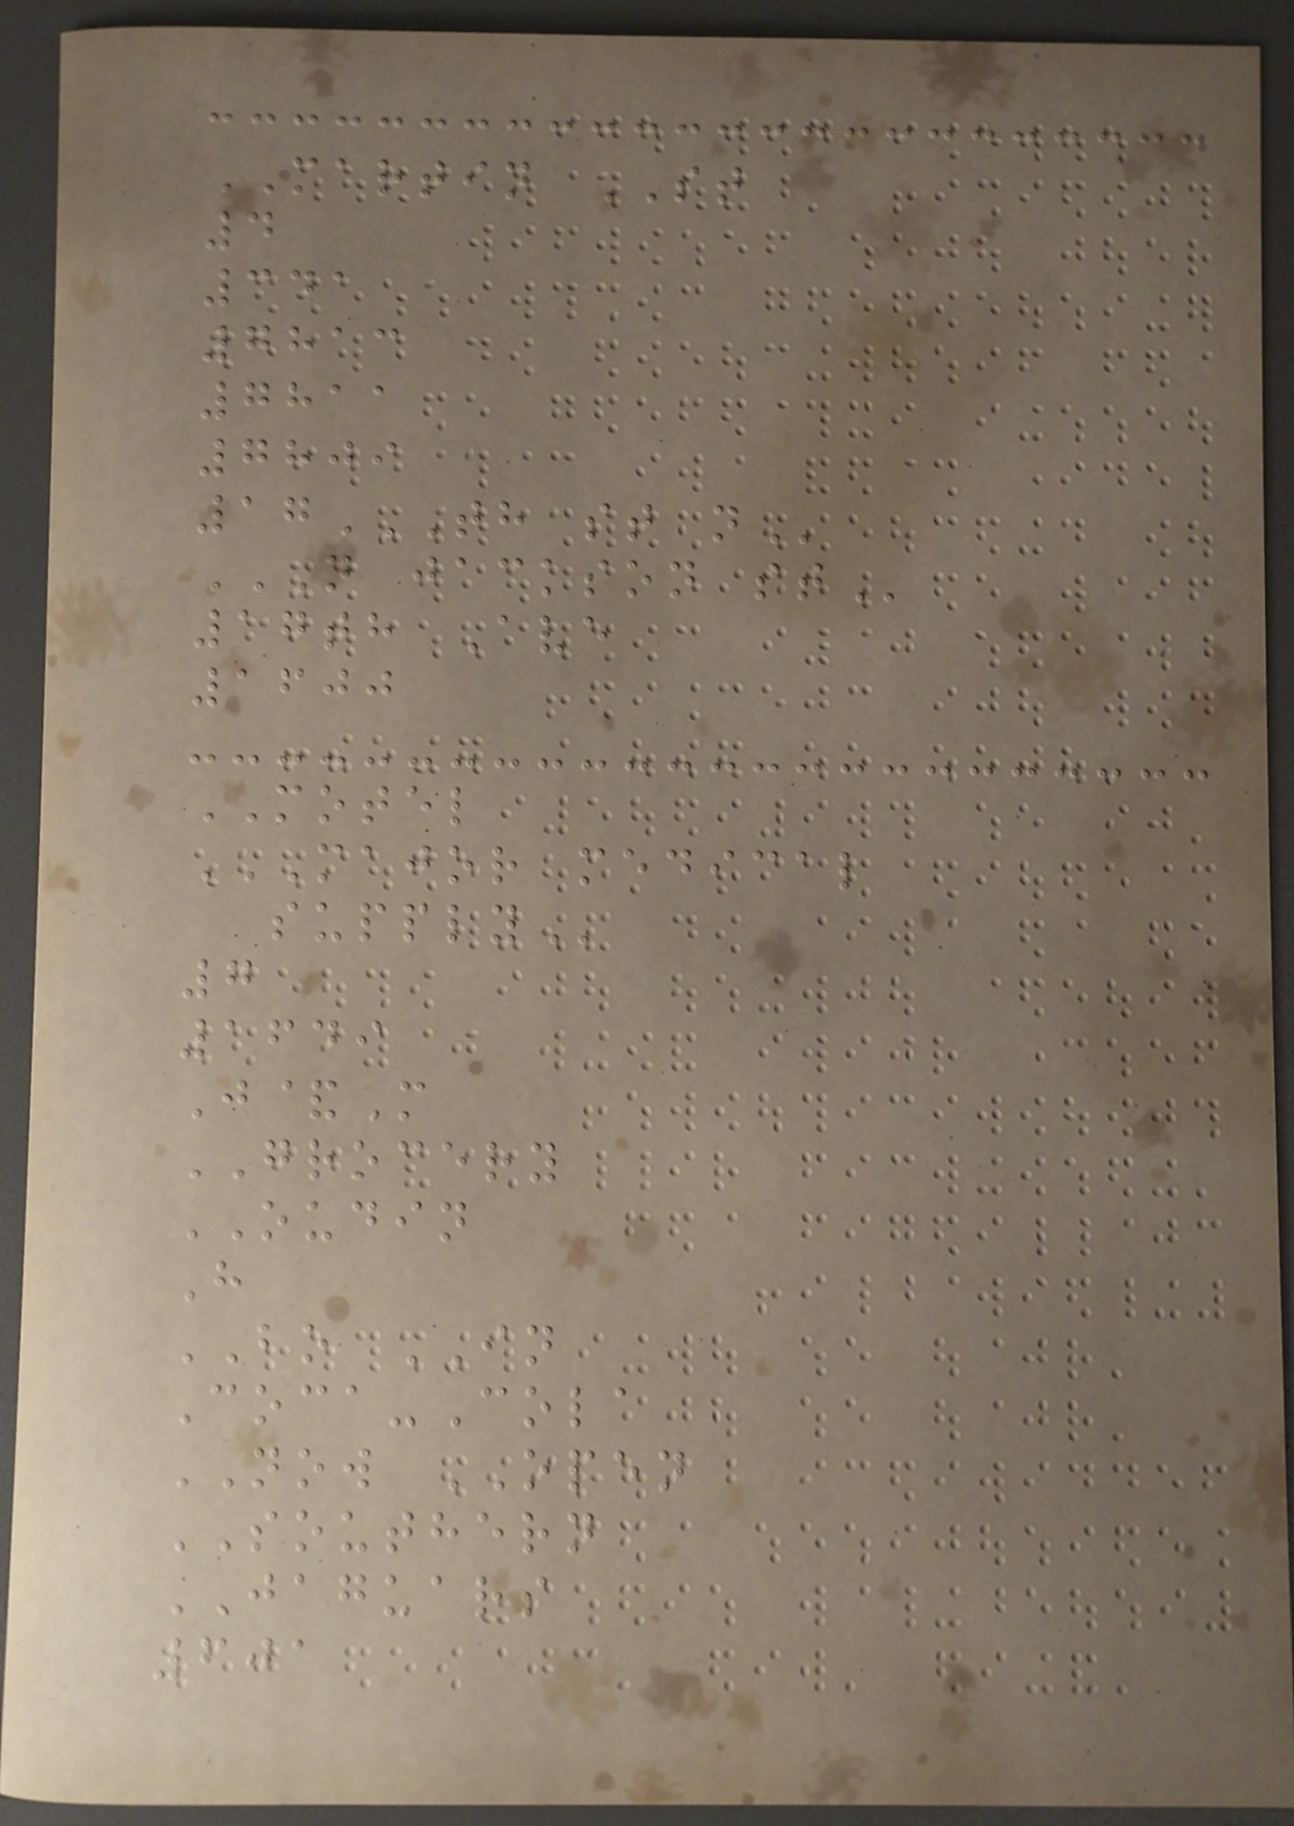MARTIN ST
4
341
7813
7811
7809
17TH ST N
N JACKSON ST
17th Ave
1600
MOTEL
MAJOR MEDICAL
SUPPLY
7
1649
J&M
GROCERY
OUDIN
H
BO IN
Coca-Cola
NOW OPEN
SOUTHERN
JAGUARS
601
